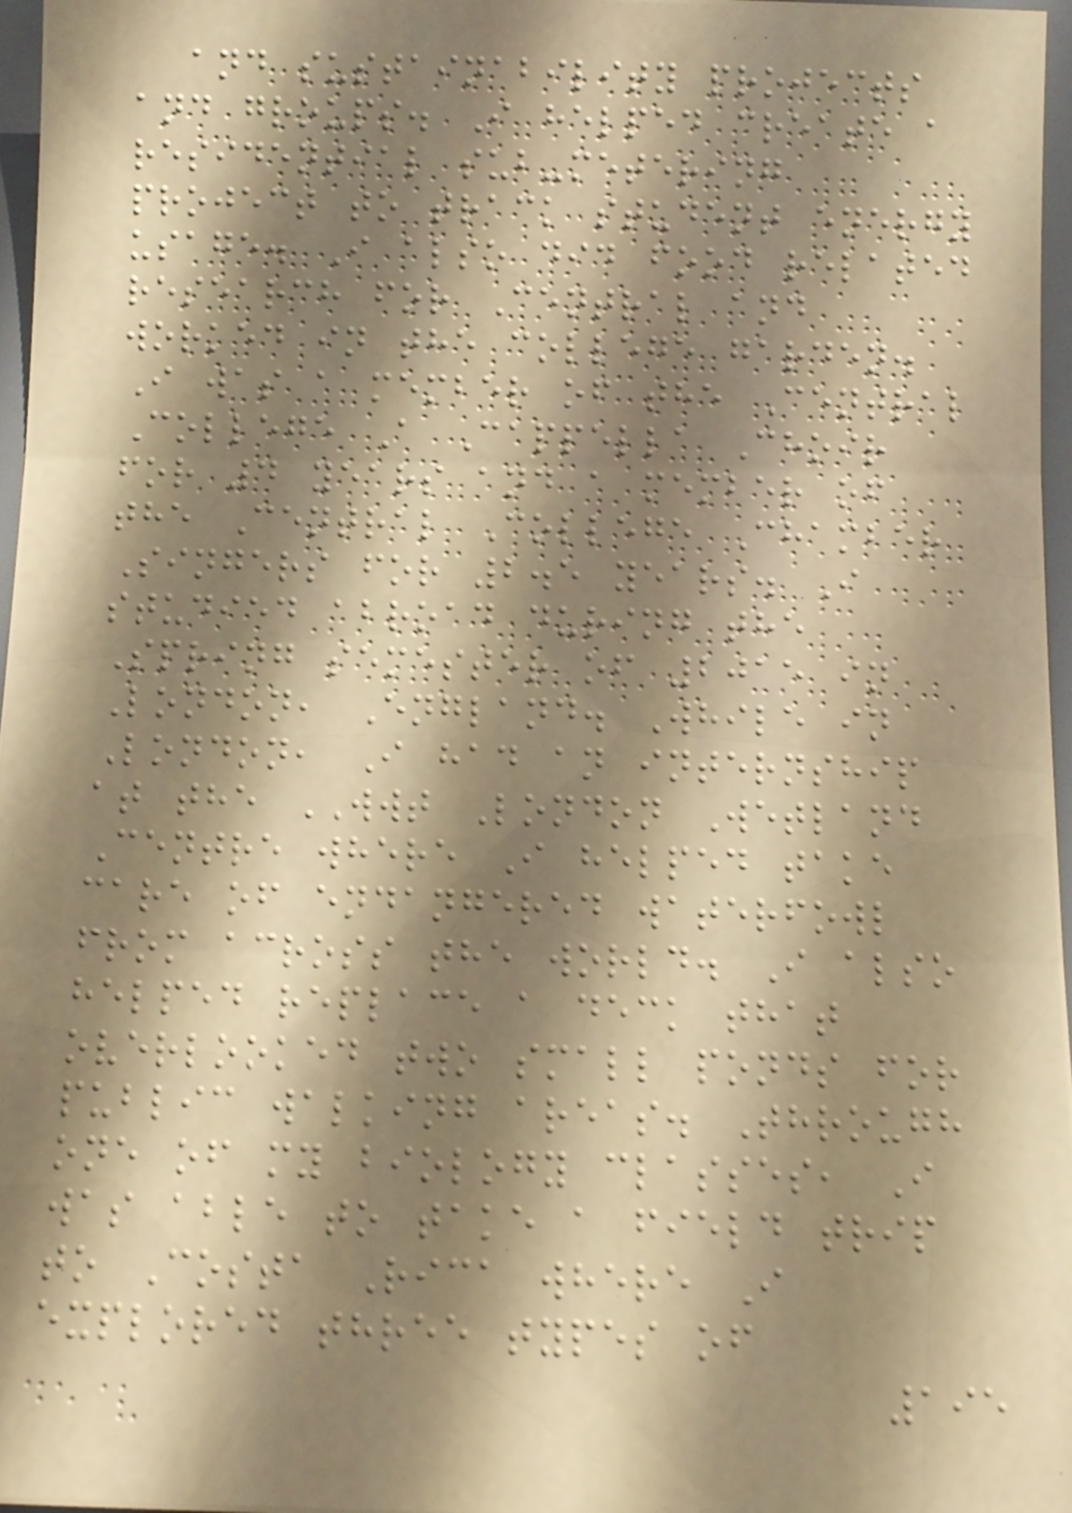and sustainability projects
and groups. I helped create a
residential sub-metering
project to track student energy
usage. I also did food related
research for Central and
worked in the college garden.
I was a member of the Central
College A Cappella Choir
for 4 years and a member of
the Central College Chamber
Singers for 2.5 years. I
studied abroad during the
Spring semester of 2015 in
London, England. While in
London, I had an internship
at the WWT London Wetland
Centre where I helped take
care of endangered waterfowl
from across the world. I also
helped replace a deck that
overlooked two small ponds for
public walking areas. Through
one of my biology classes, I
was able to take a field trip
to Costa Rica where I
explored three types of
195
